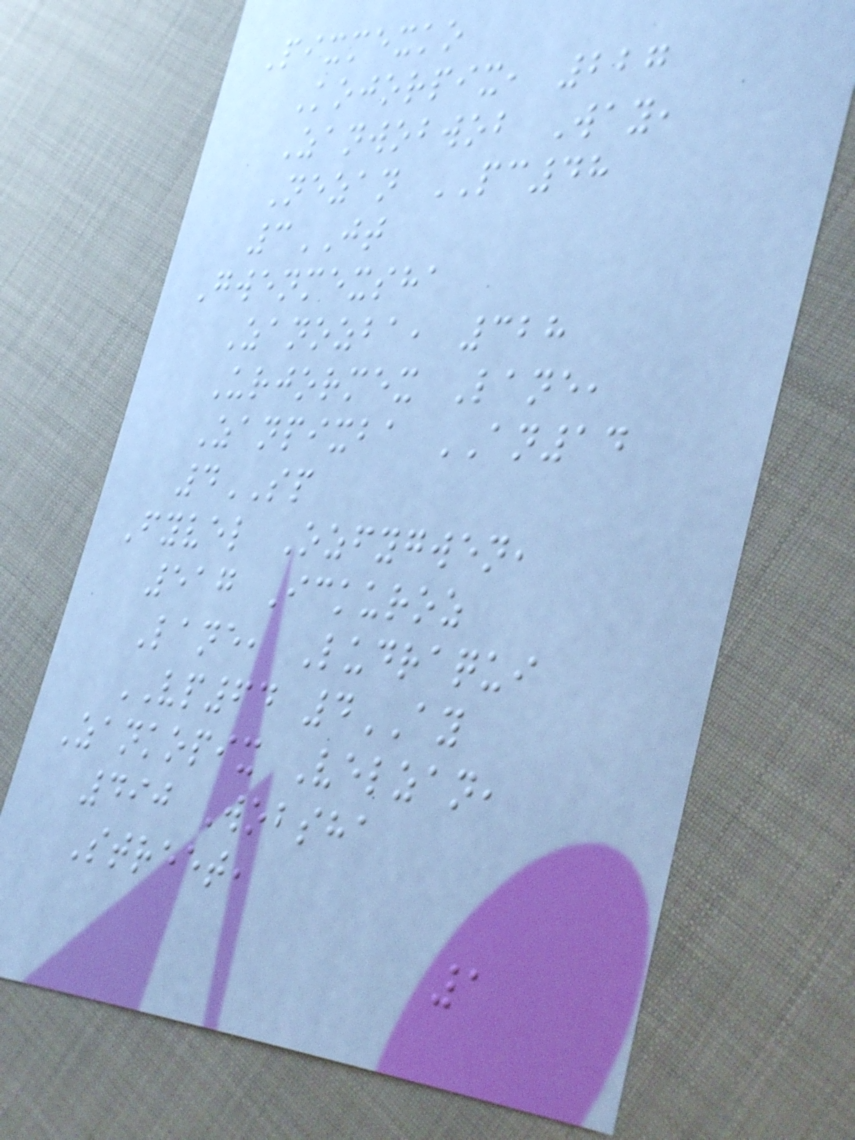Pixmexko
Kojorpix, 227
Zanwobwob Way,
Nezan PC48
3JT
Gwenmexsha
Zanozba, 328
Urjormex Lane,
Zanpixba AN14
4SP
Fyvel Ozfygwen,
517 Ickuroz
Lane, Ludraqui
VP64 4AY
Zankopix Velzan,
490 Wobsha
Street,
1
